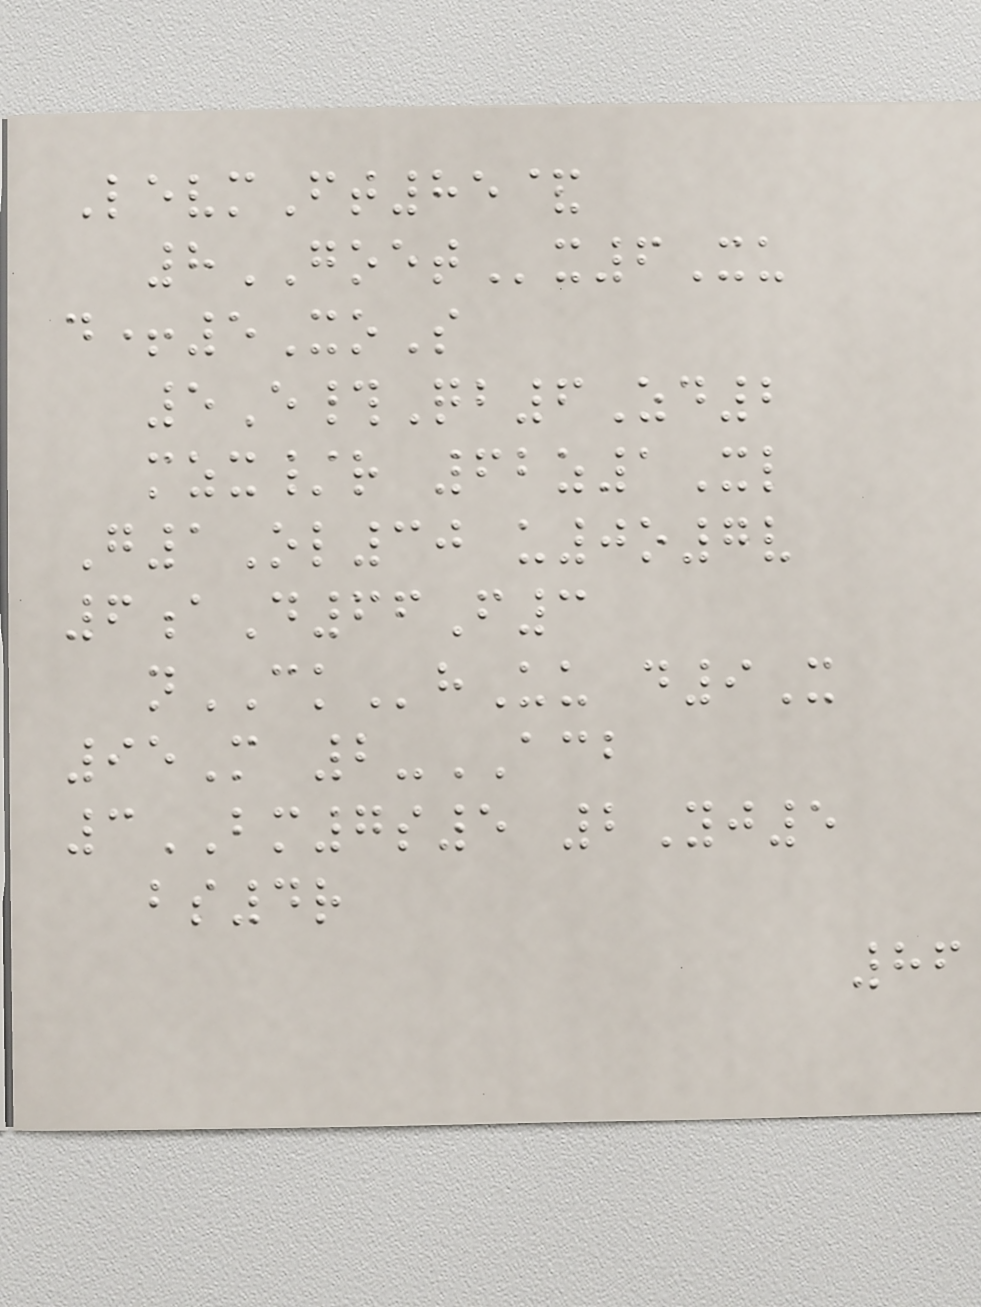LevmFt85&
8GOETx6Xu
d+5XoS
5E#Qb6Zd2
mzx/r 62z1Xl
G1Ol30 u0o7v
6aD66F3
nCKhUu d9X
95M 2-ACB
3BM7s5 2Yj5
bs4r
86
